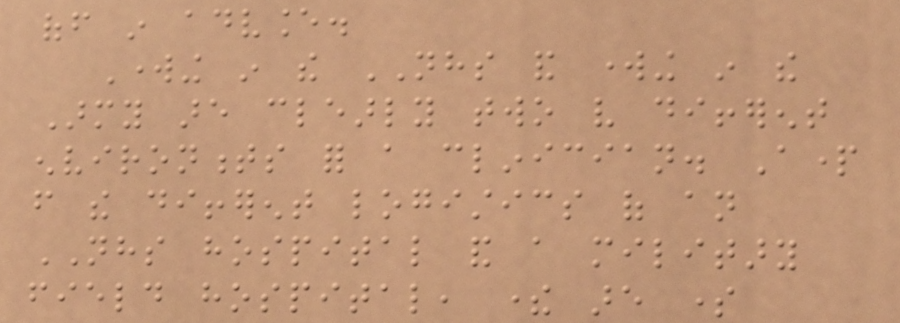off in advance.
Working in the NHS and working in the
Army are clearly two very different
environments for a clinician. Apart
from the different logistics of an
NHS hospital and a military
field hospital, there are some
